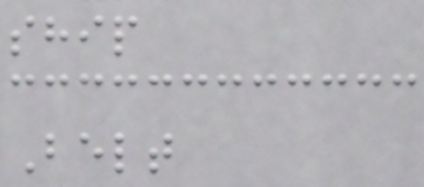ship
Belt
